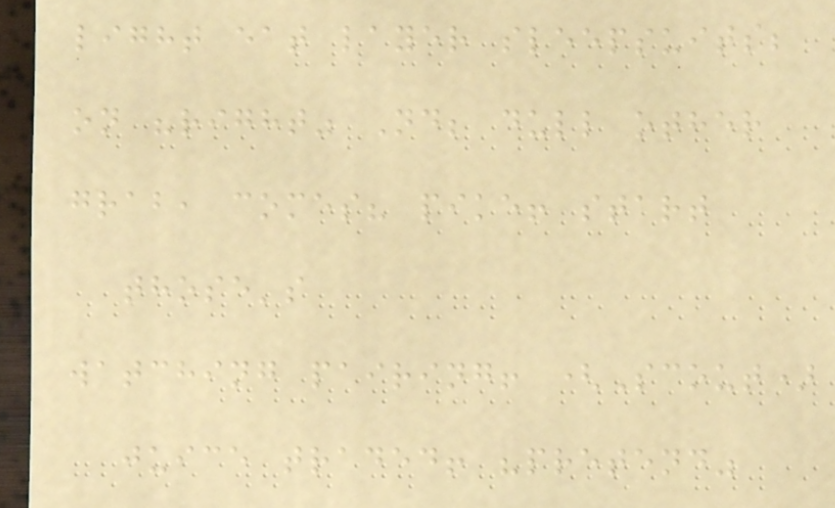light eat layer sleepsuits;
on "right" Nd; dull other
grab, comes? pike! start
those's
watching pairing! (Scout)
juice traded! "pretend"
